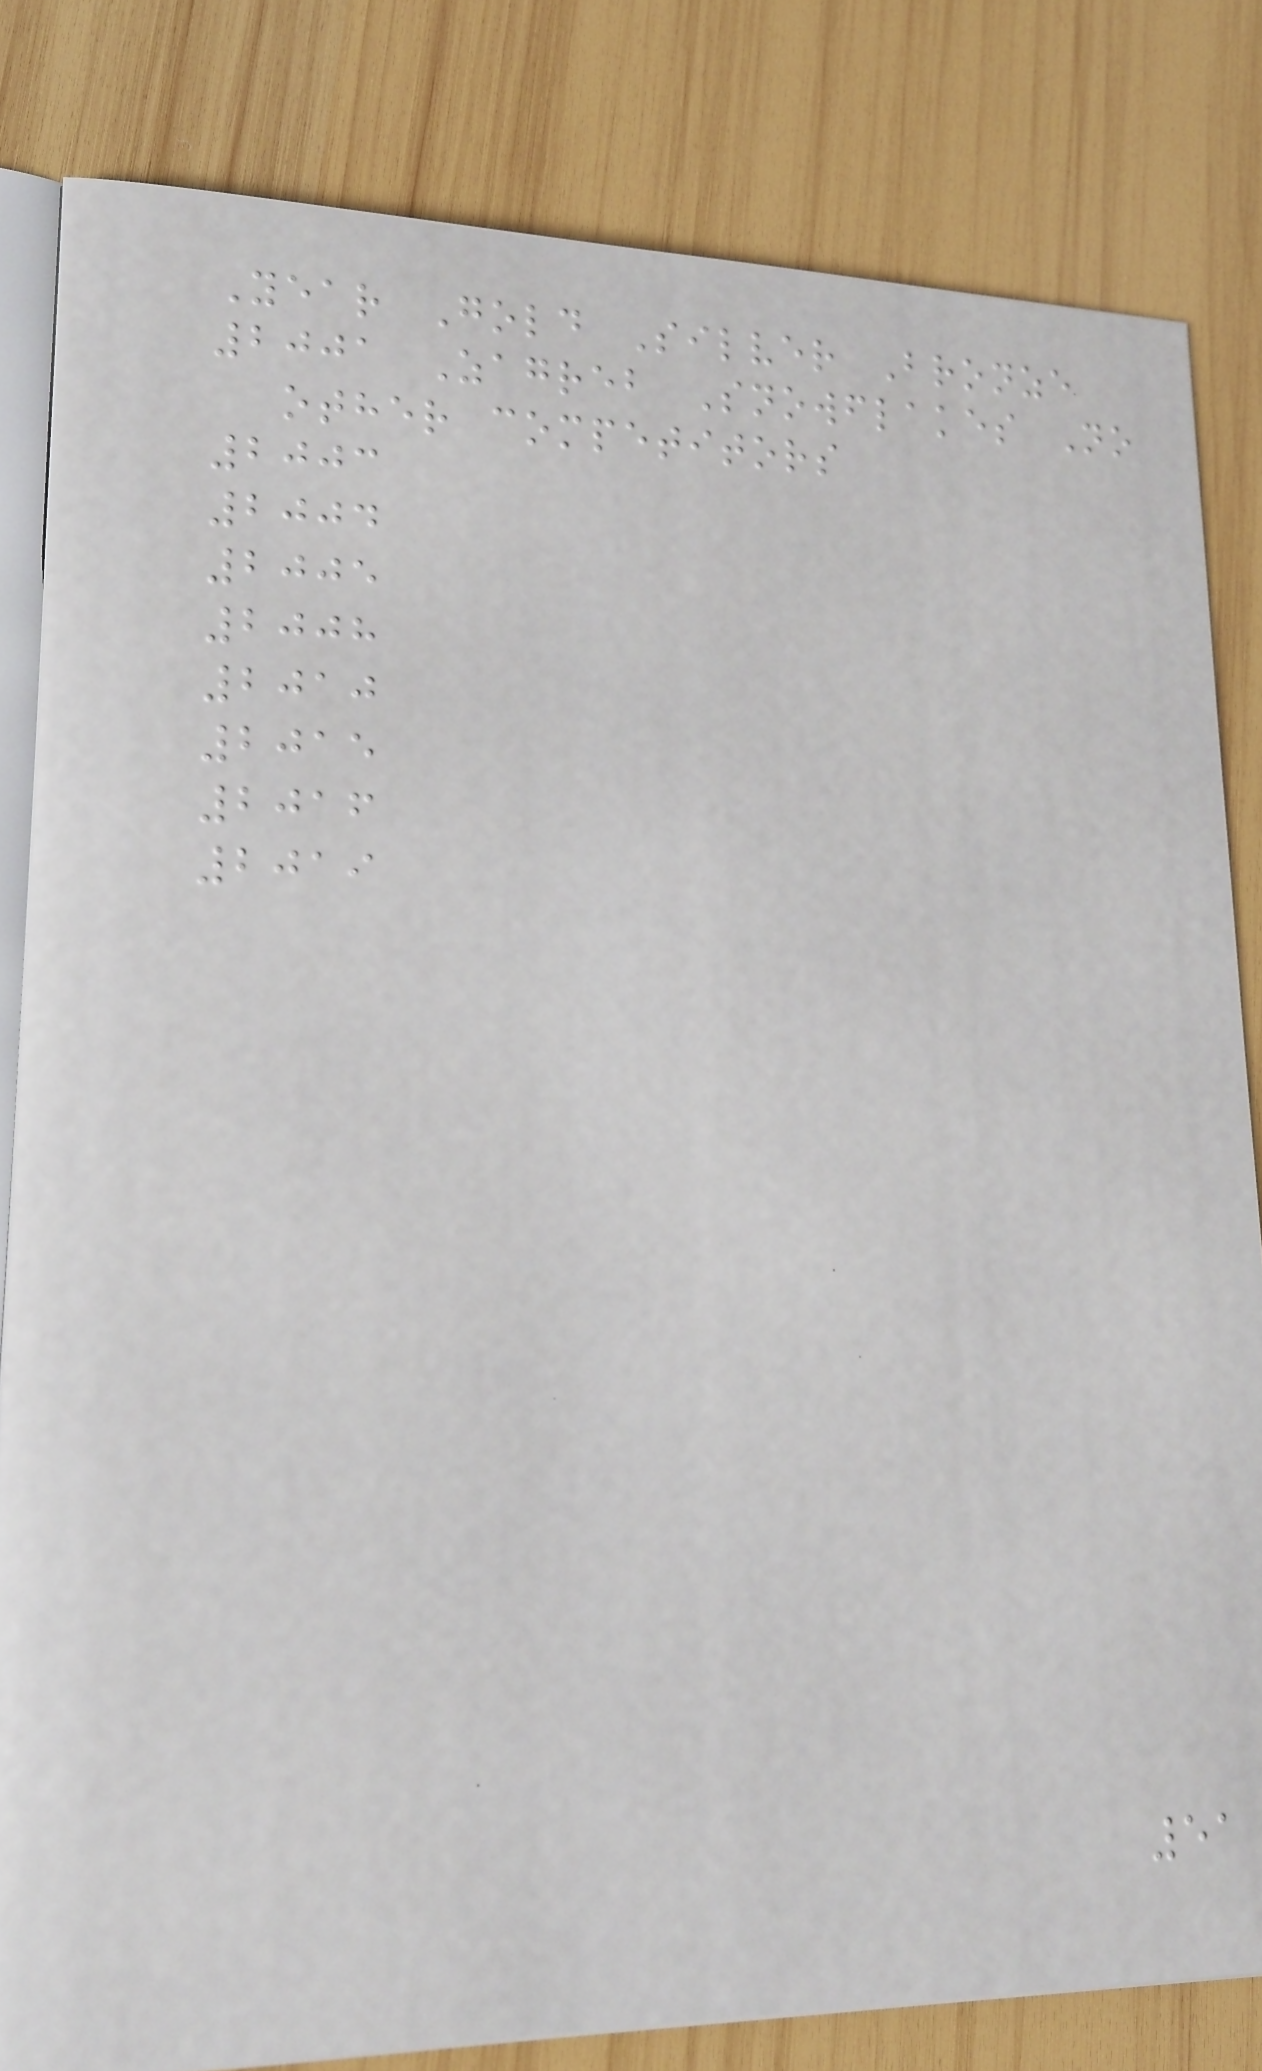Year Gold Silver Bronze
2001 Zagreb Snowflakes No
other competitors
2003
2004
2005
2008
2010
2015
2016
2019
51
